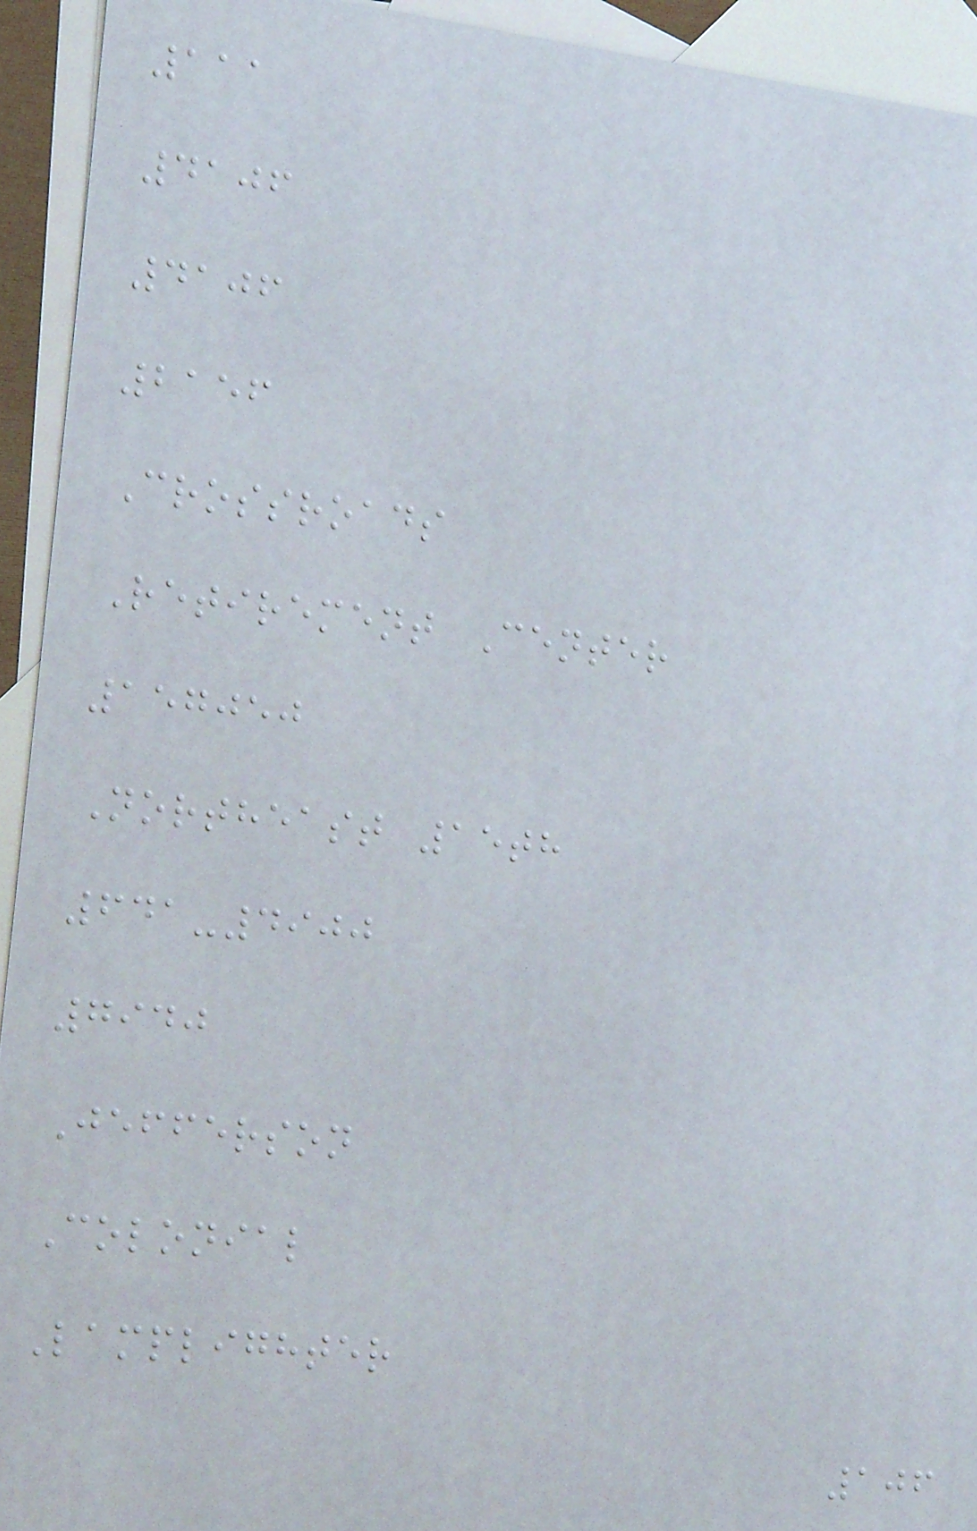111
4106
4106
2156
Crossroads
Retirement Center
157050
Northeast 15th
641-4900
7940
Jefferson
Colonial
Lamplighter
106
